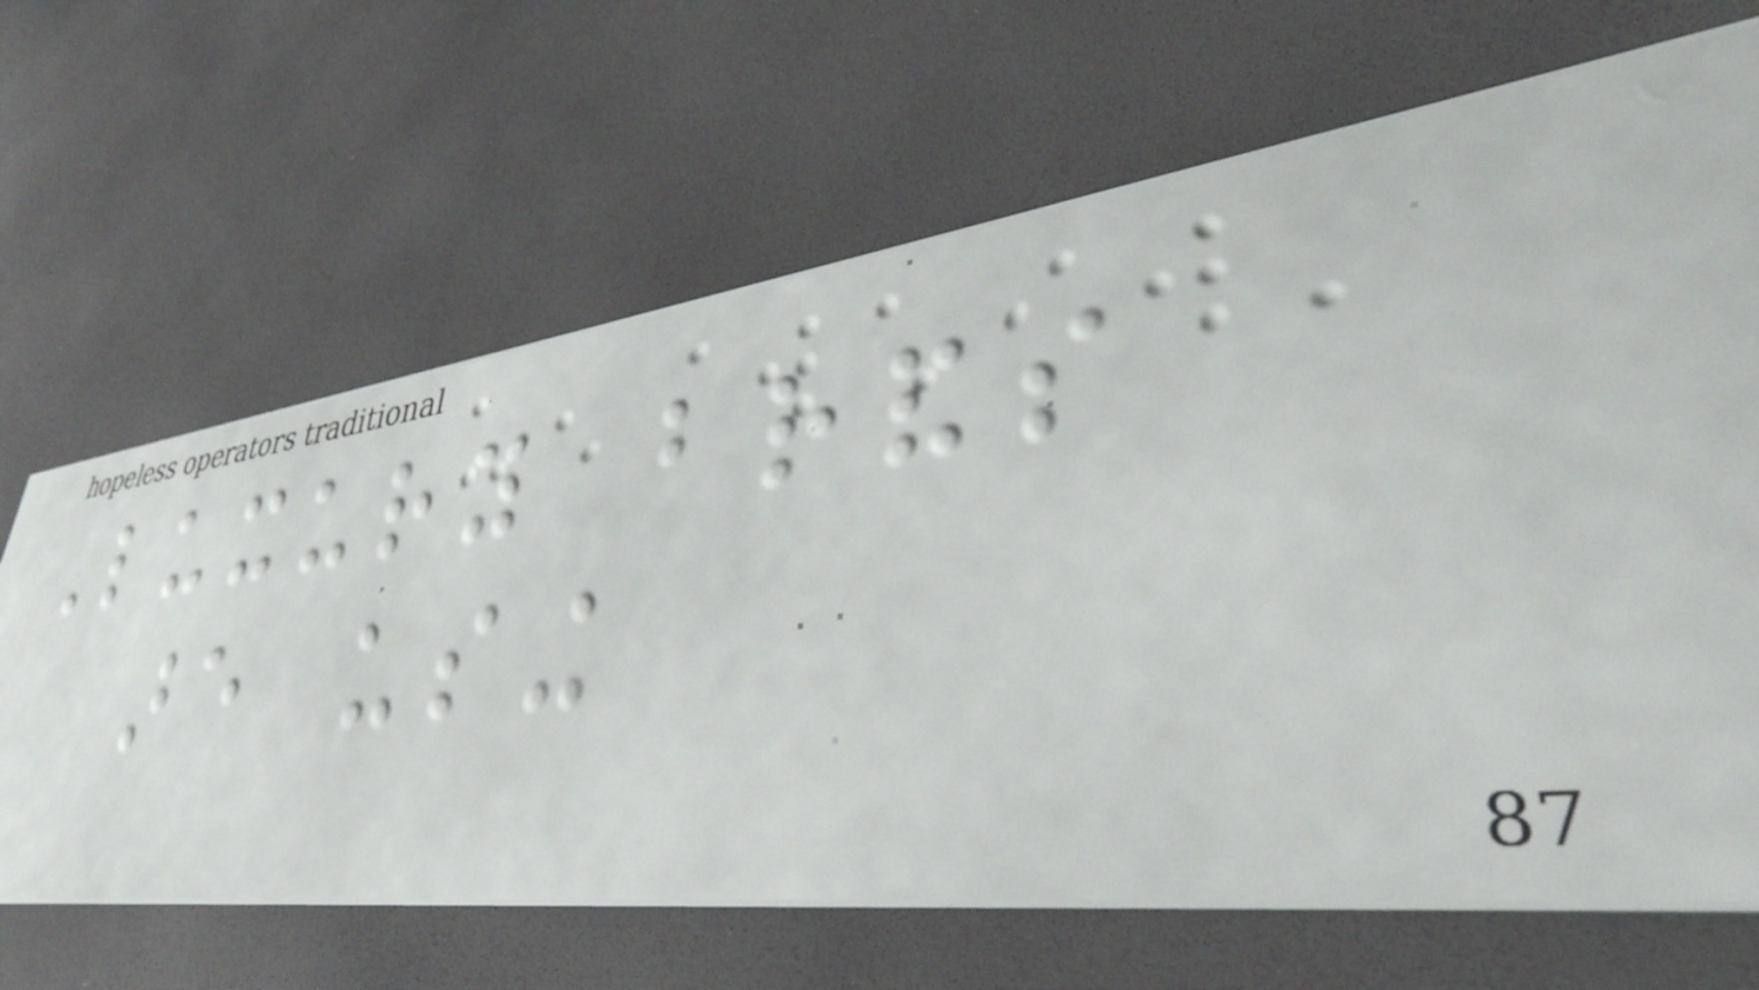Luxury brands
are using
